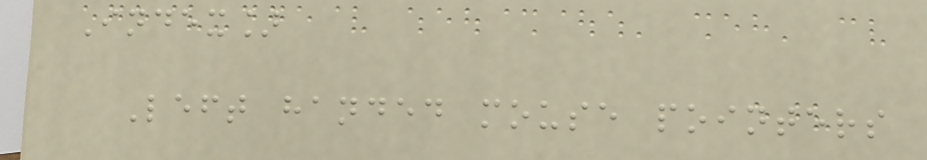Index]
Left handed mouse pointers
